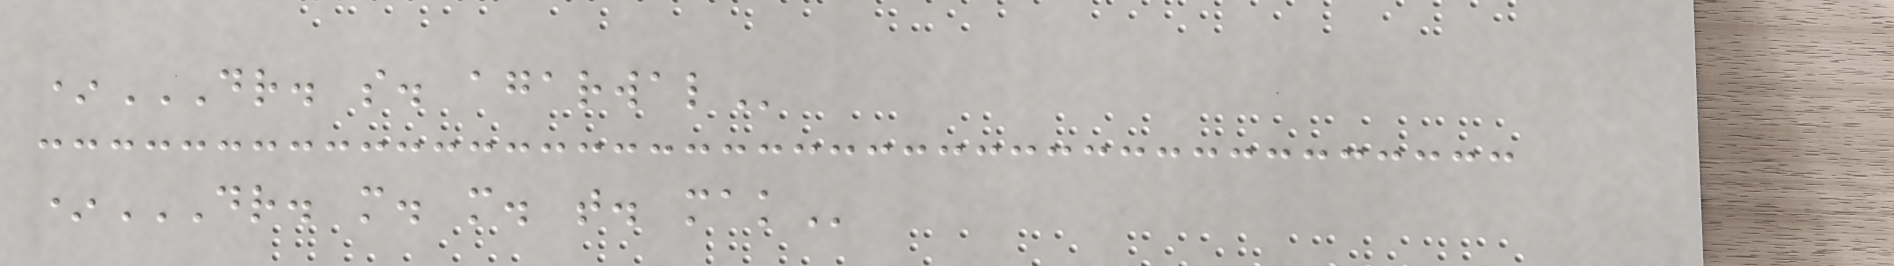*DR. S. AGARWAL
*DR. M. M. T. MAK
